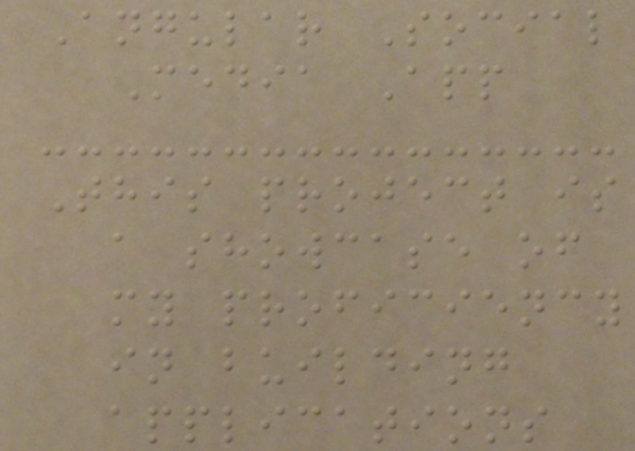Angular Social
Media App
This project is
a showcase of
my proficiency
in building
applications
